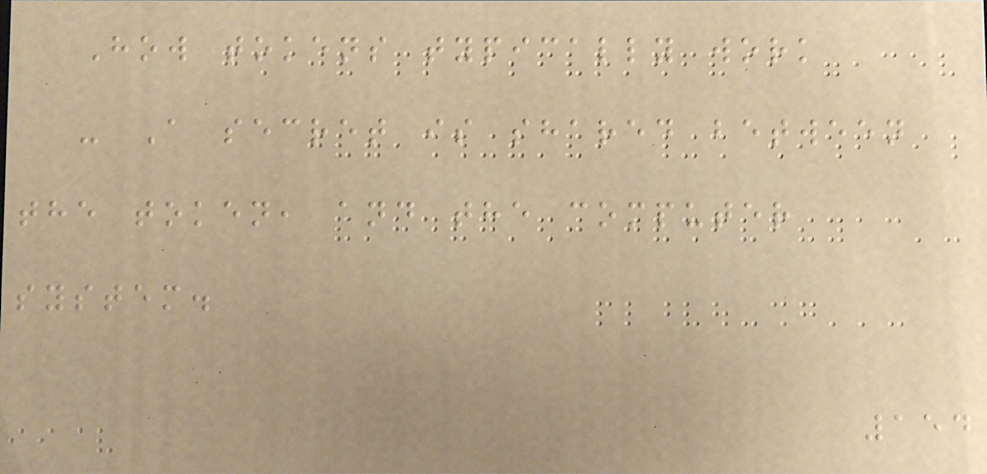How tokens typically work
- A secret is shared between
the token, and the computer
system.
154
